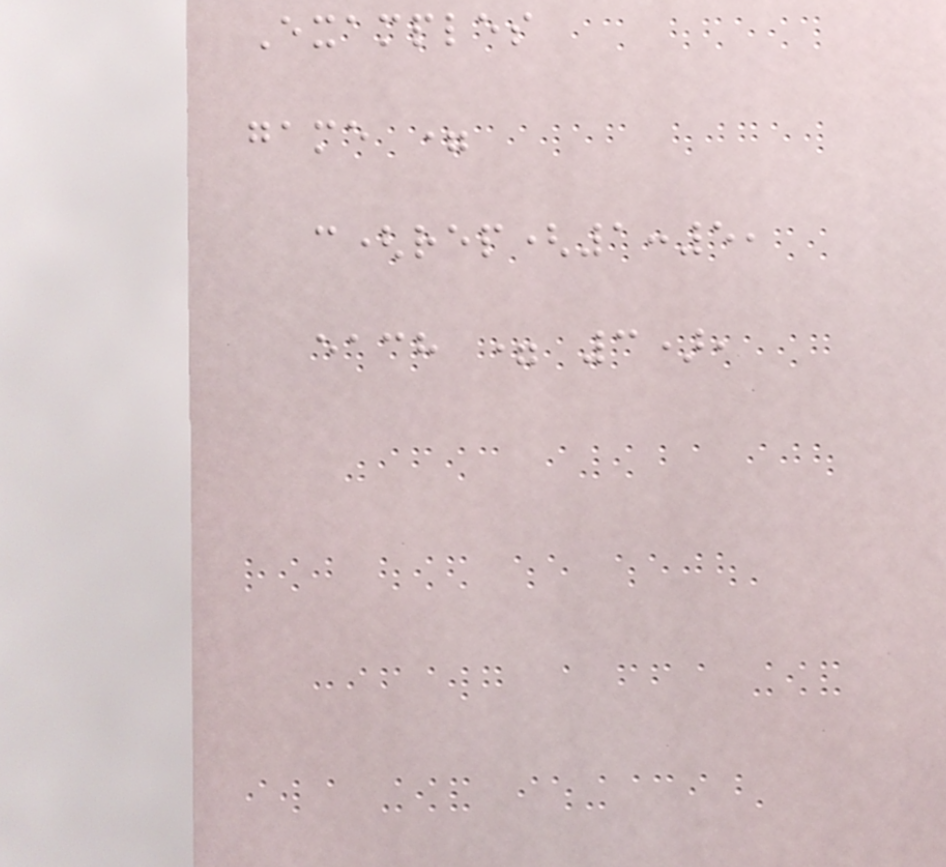Examples
game =
c(rep(1:5,
each = 3),
